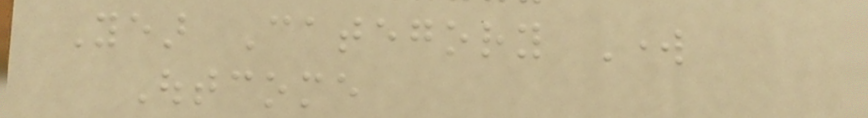Year Category Work
Outcome
